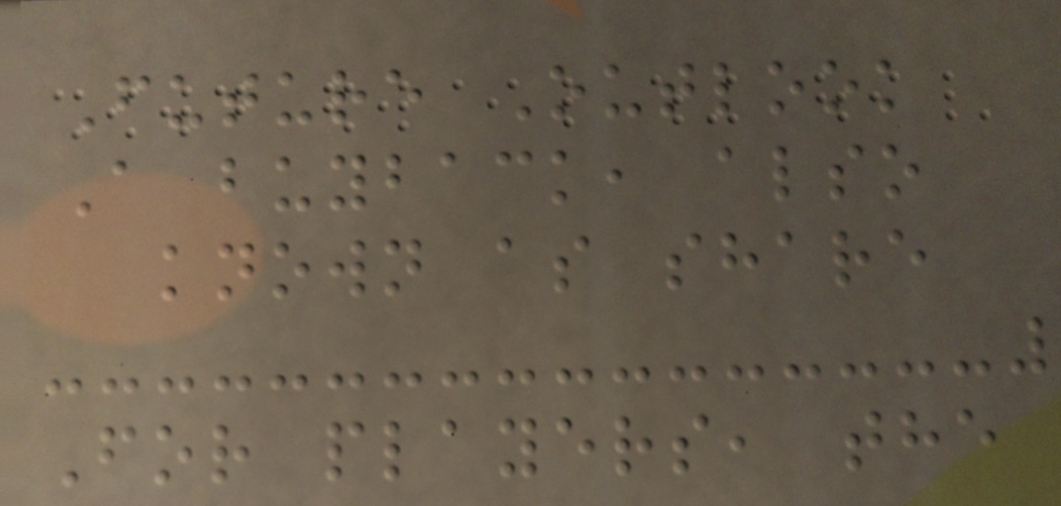Future Outlook
A buyback, also
known as share
For players, the
